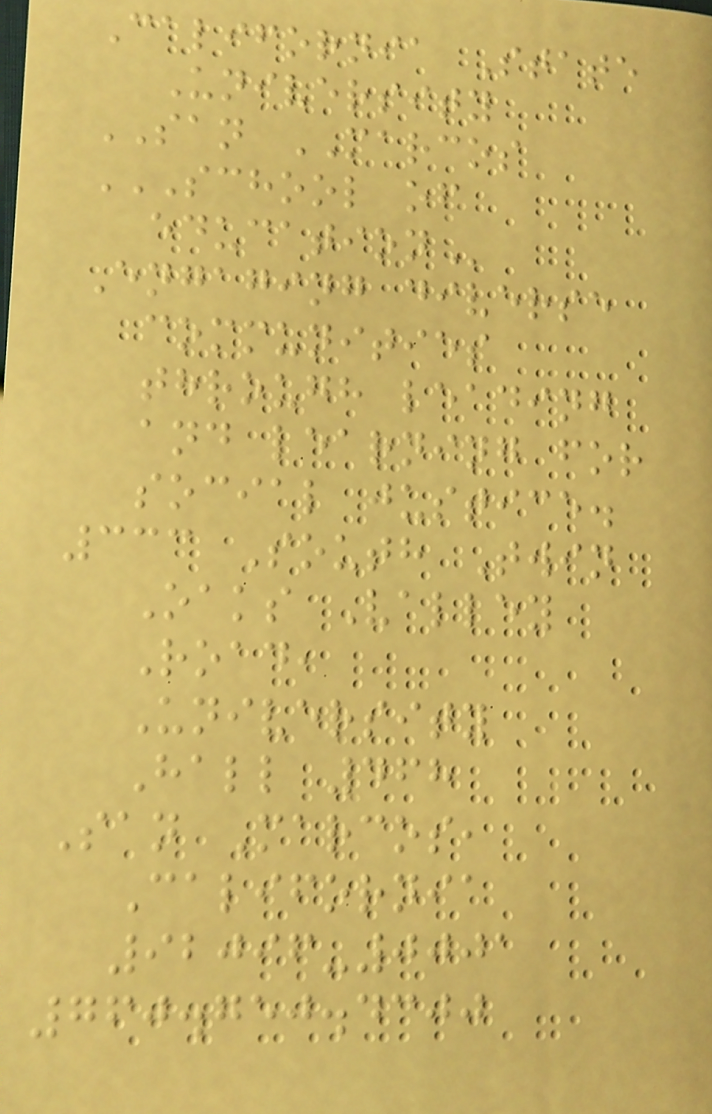California State
University
SAN MARCOS
SCHOOL OF
EDUCATION
Engaging diverse
communities
through leading
and learning for
social justice.
333 South Twin
Oaks Valley
Road,
University
Hall 468
San Marcos,
California
92096-0001
760.750.4300
